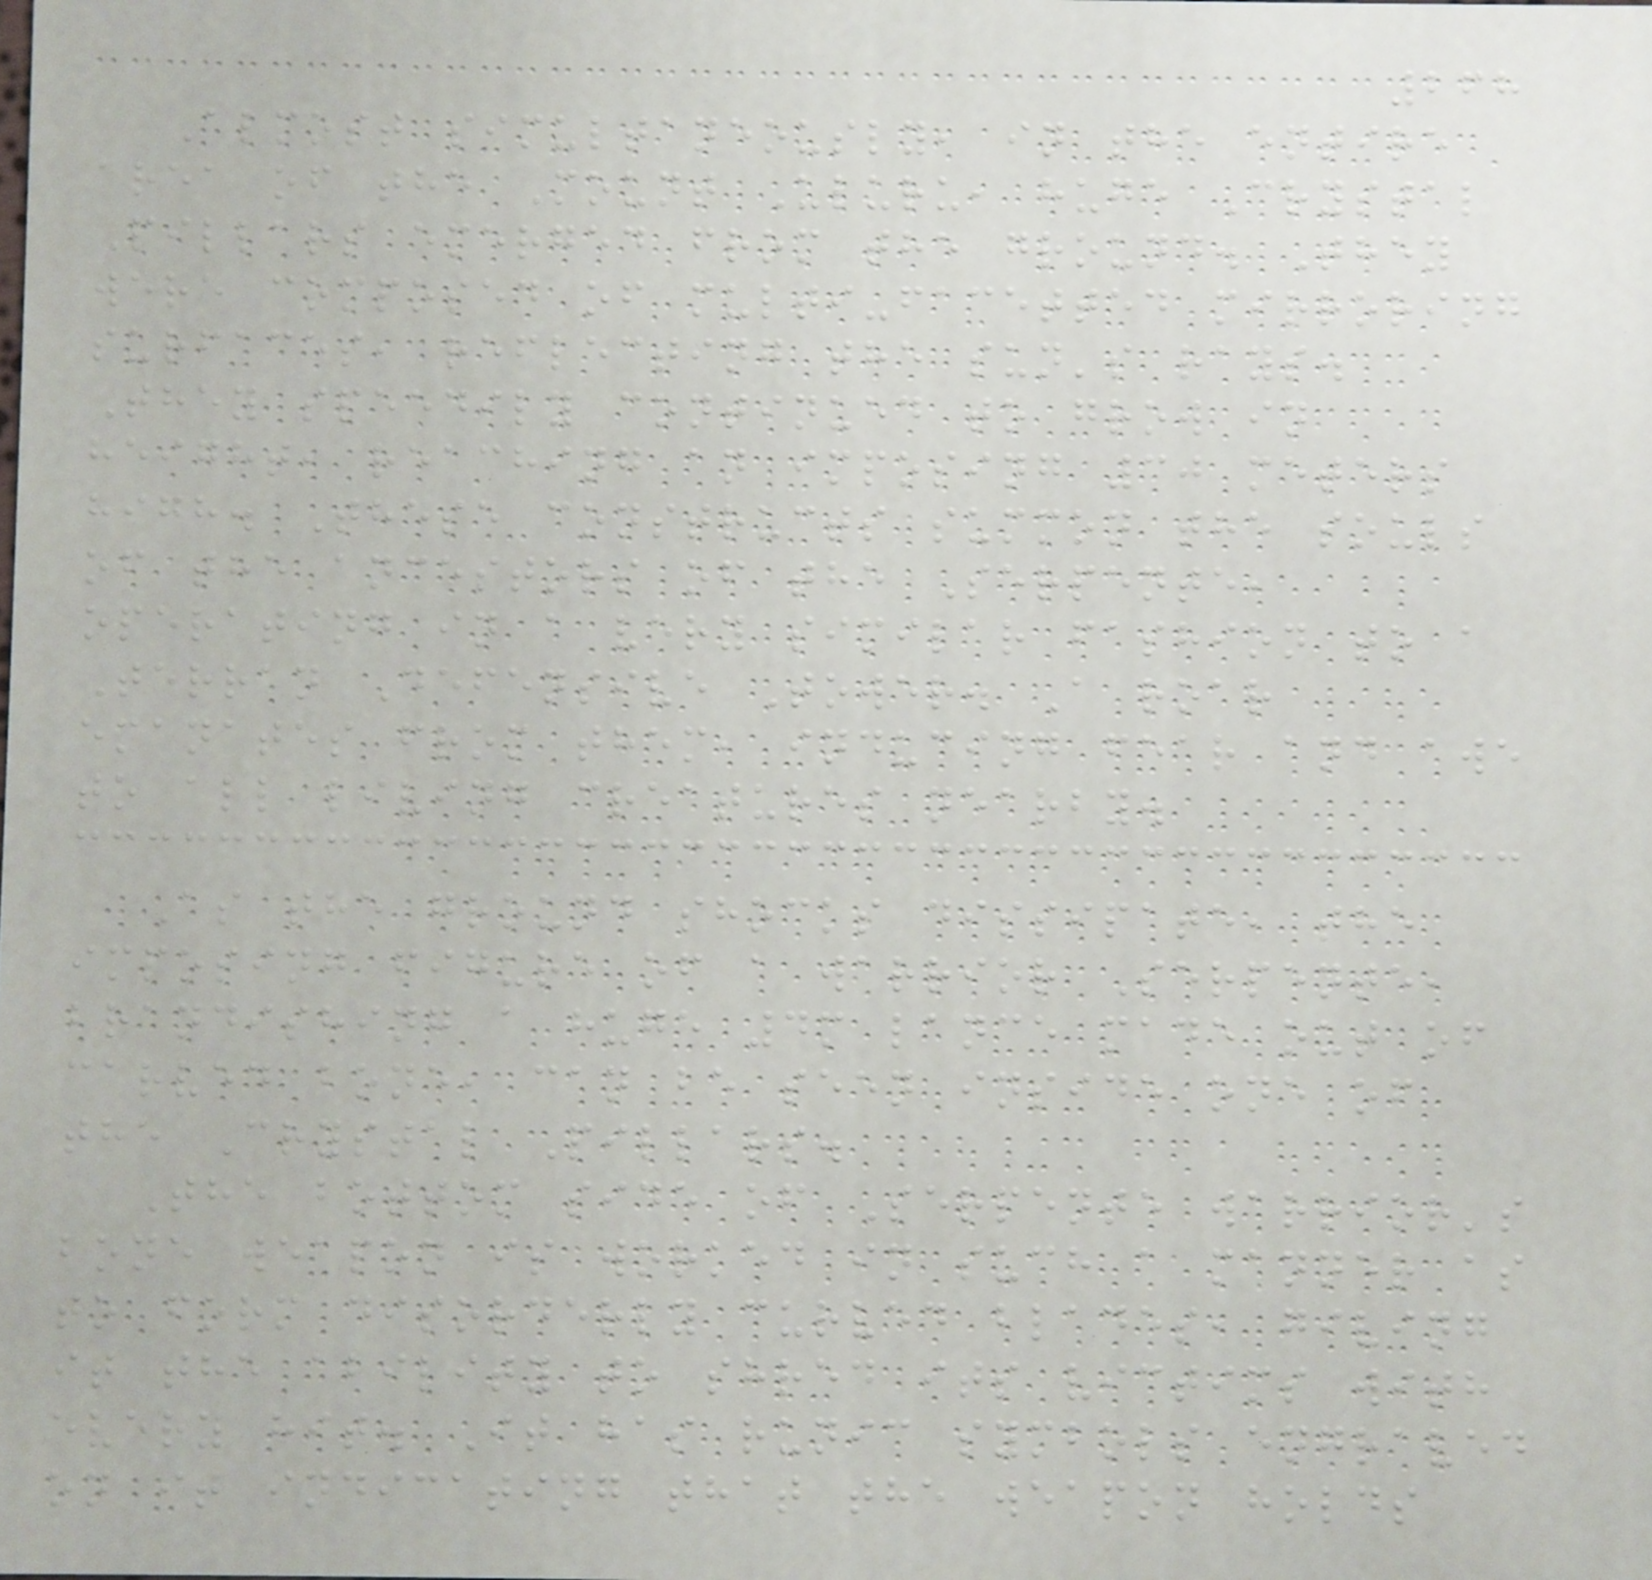268
Almost simultaneously, in the entire
area of the Mount Uluru, huge Crystal
Pillars emerged from the ground. They
were composed of multi-facetted mirroring
surfaces, reflecting the sun's rays.
They speedily continued to grow in
height, reaching an imposing 30 meters
high. These constructs summon the souls
of the ancestors of the Serpente,
operating in a very similar fashion to a
Terran Defensive Tower. A roar
emanates from them, inducing fear and awe
to all living creatures nearby.
As the ground shocks dissipate, the
imposing figure of a warrior Serpente,
brandishing a huge 4m lance made out of
carved bone, can be seen inside one of
the Crystal Pillars.
The bottom side of Serpente warrior's
bone weapon is worked in such a manner as
to form disorderly curved blades, giving
it the ability to shred its victims with
every hit. It has runic symbols engraved
on it indicating that the weapon holds
